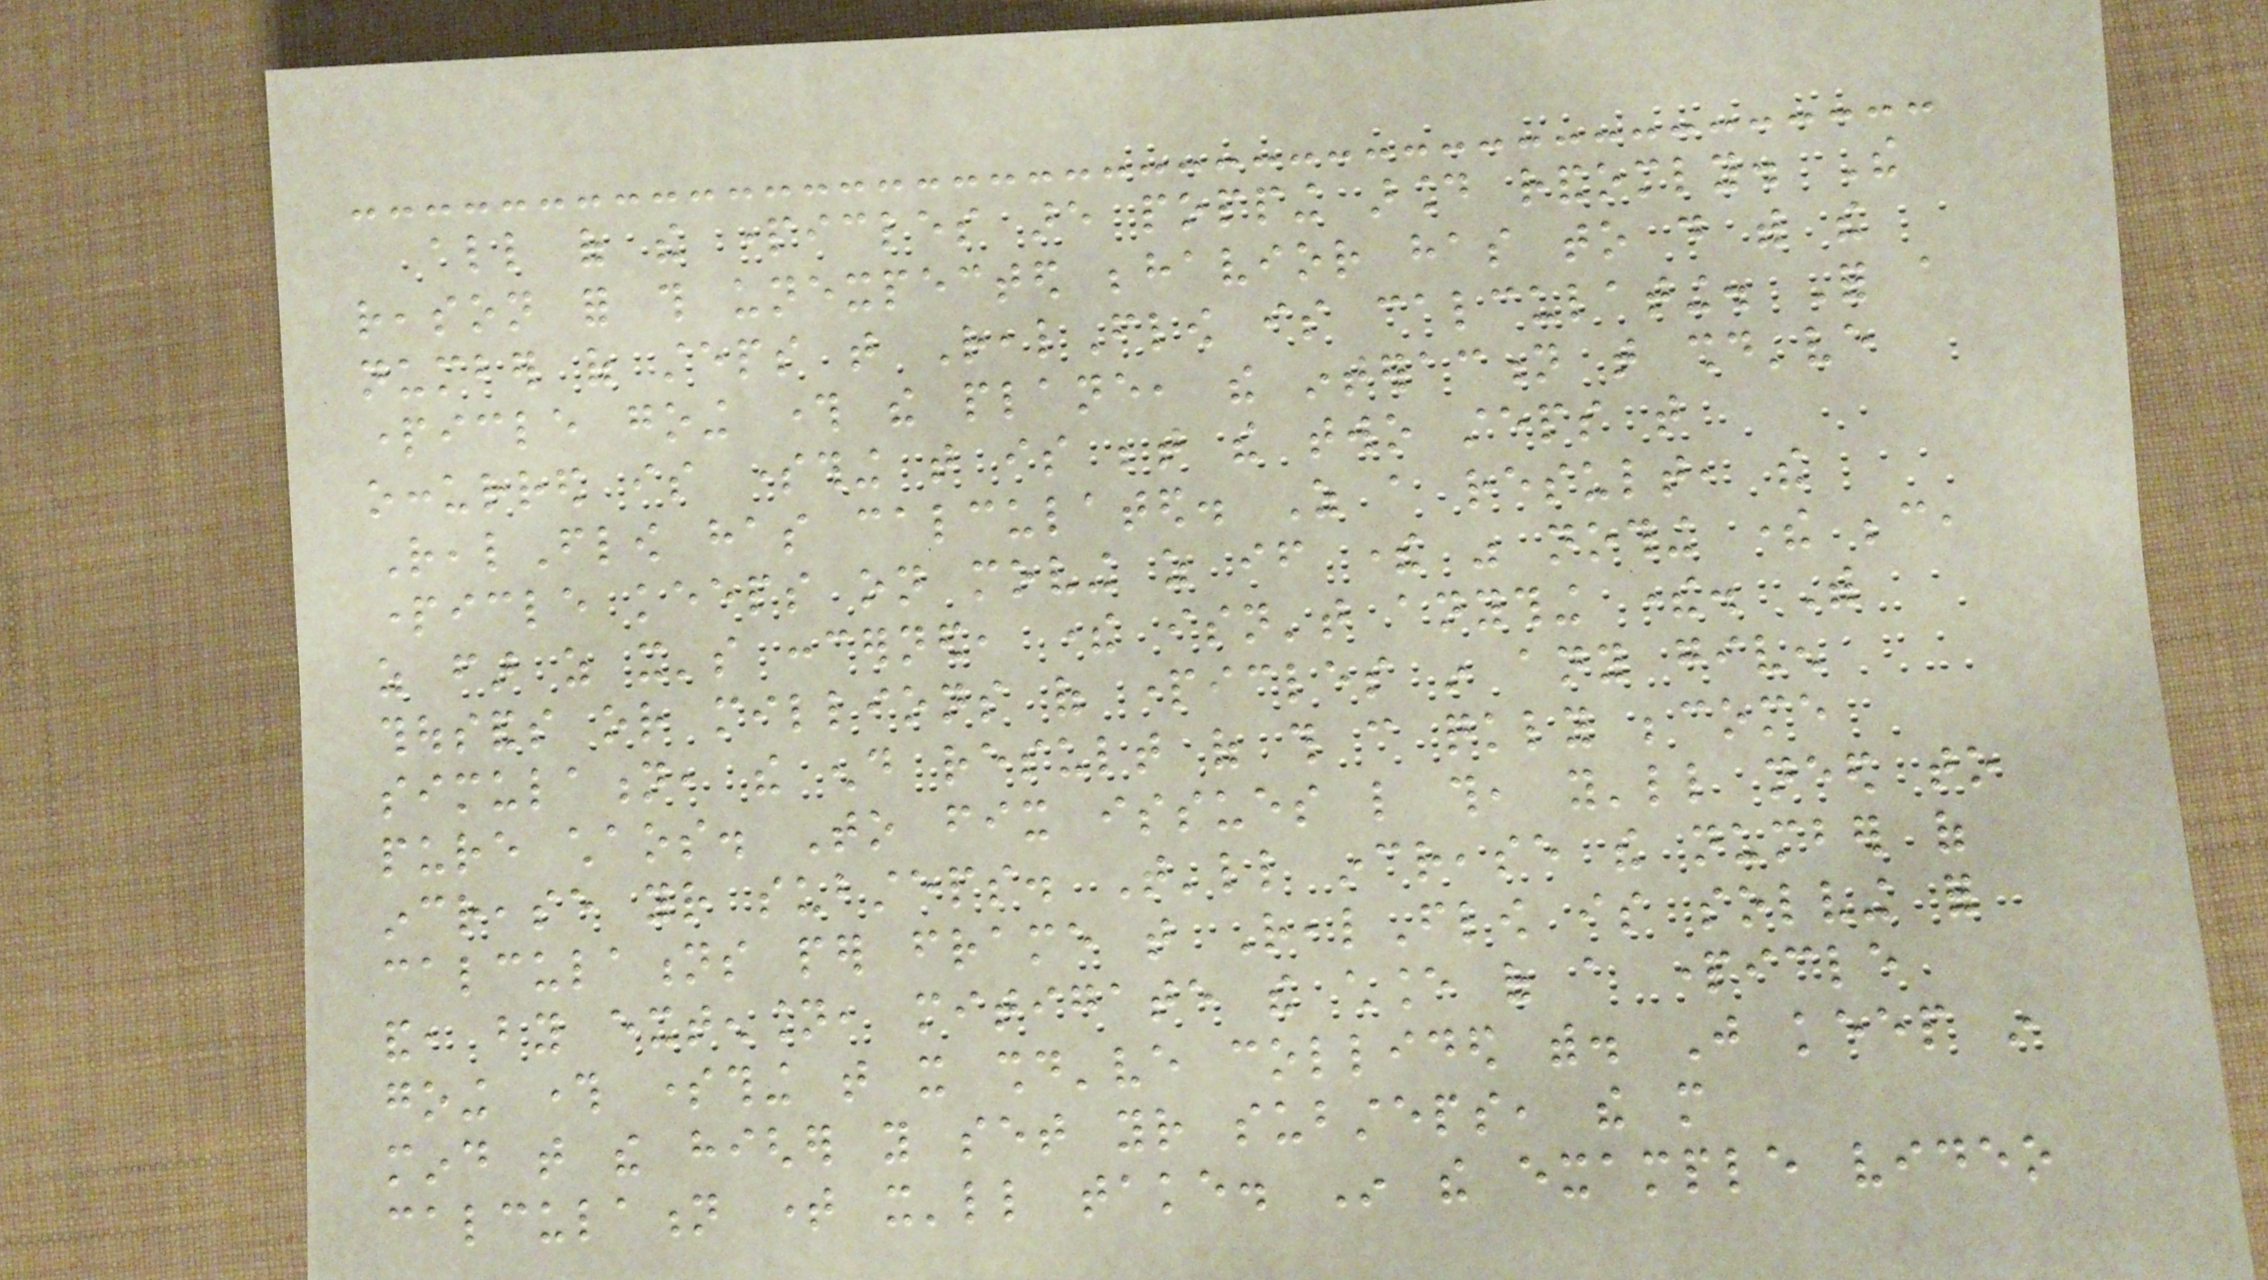all of the particles are popping around randomly. The
reason for this unexpected behavior has to do with the
number of steps that RealFlow is calculating. For a
particle going through the plane, the interaction that should've
occurred is something that is between the two steps that
RealFlow has calculated. As a result, the
particle keeps on moving as if there was nothing there because,
as far as it's concerned, there isn't anything there. With
thousands or millions of particles in any given
simulation, the end result of this can quickly become
pure chaos. To fix issues like this, you'll need to
increase your substeps. That'll increase the number of
calculations per frame that RealFlow is solving for
and, by extension, mitigate the chance of a particle
going through something that it should've collided with. Just keep in
mind that the higher you set your substeps, the more
calculation time it'll take. In the example video
